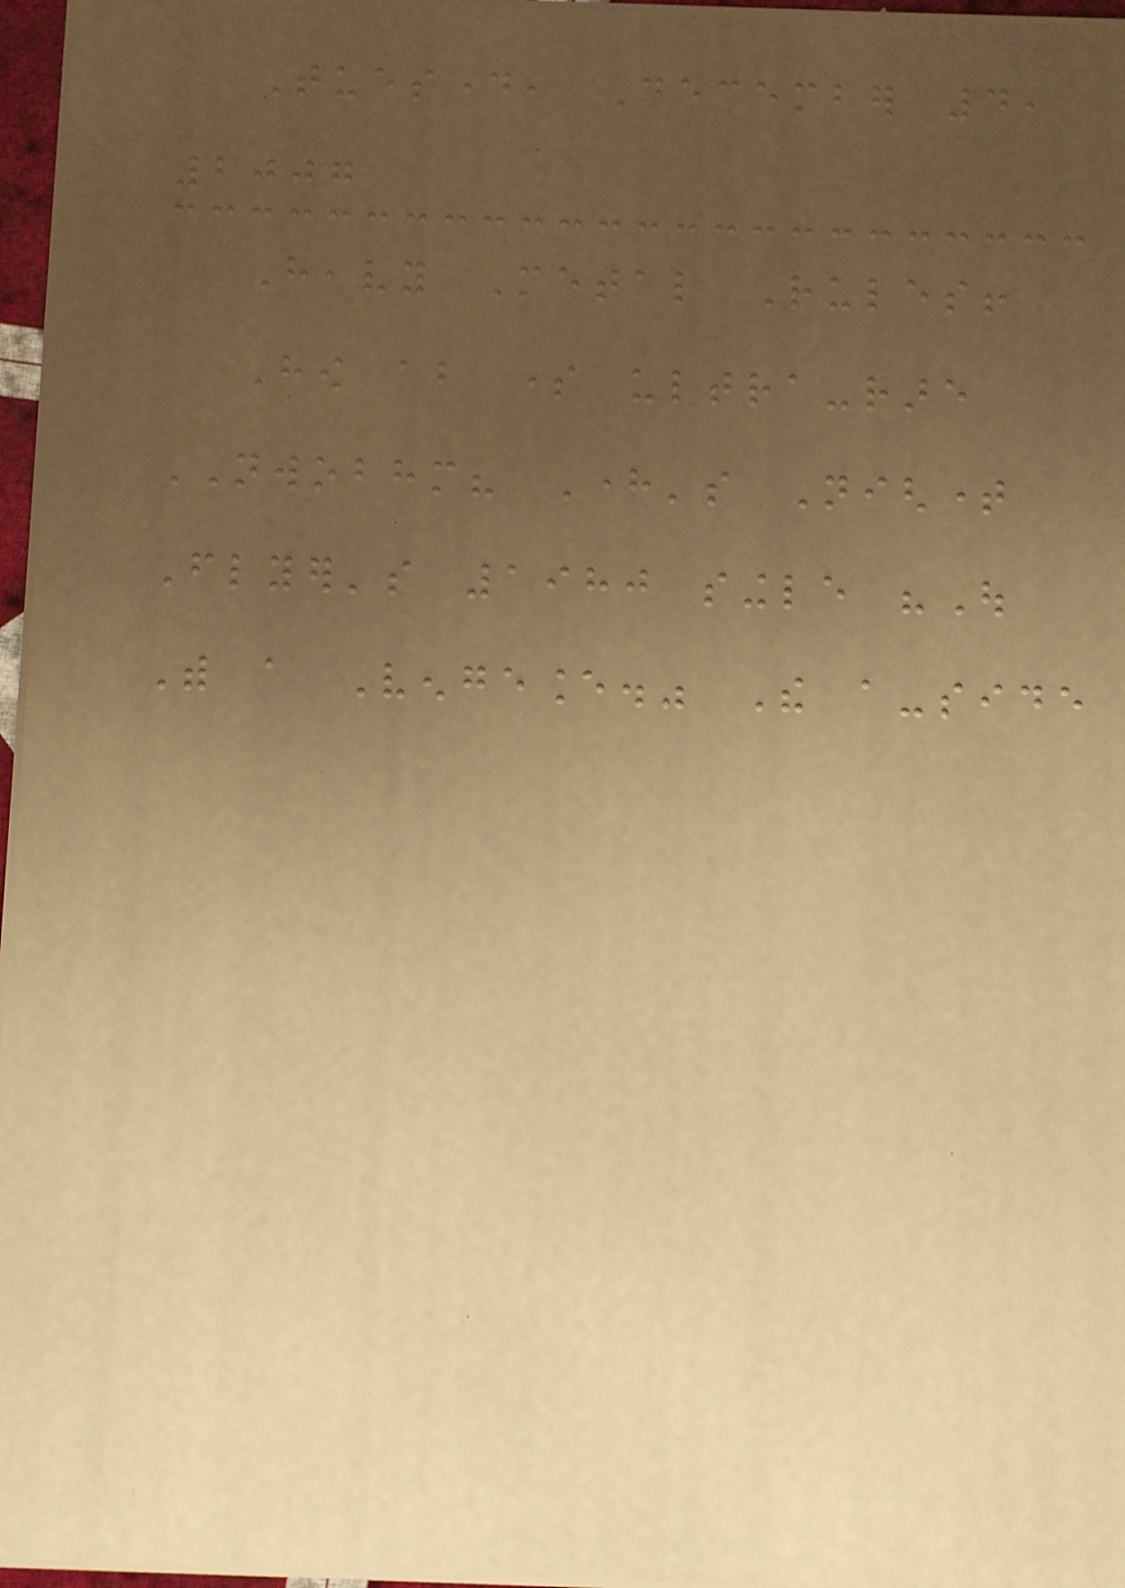Tuesday, December 4,
2007
Heavy Metal Rules!
How about some ultra-rare
NWOBHM? Here's Nightime
Flyer's 1980 single "Out
With a Vengeance." The a-side
